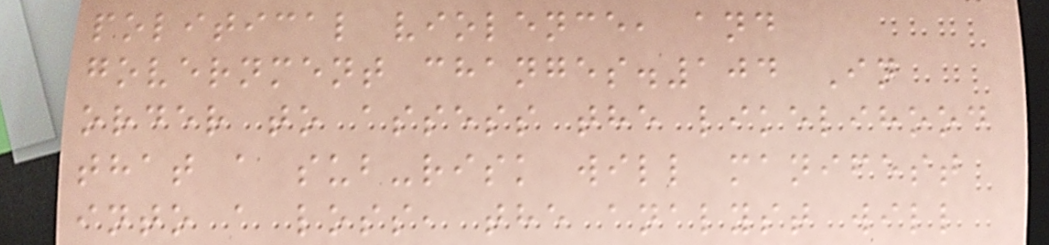political violence, and
government changes.104 In
order to assess the likelihood
that a sub-risk will manifest
into a loss, the analyst will
